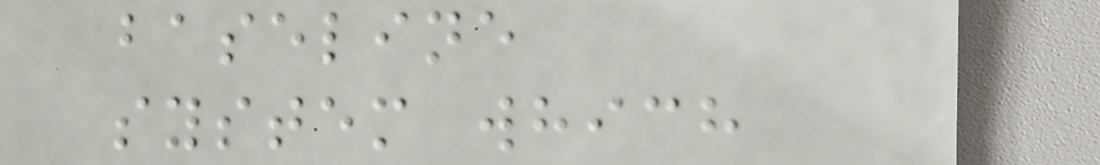baseline
system which
